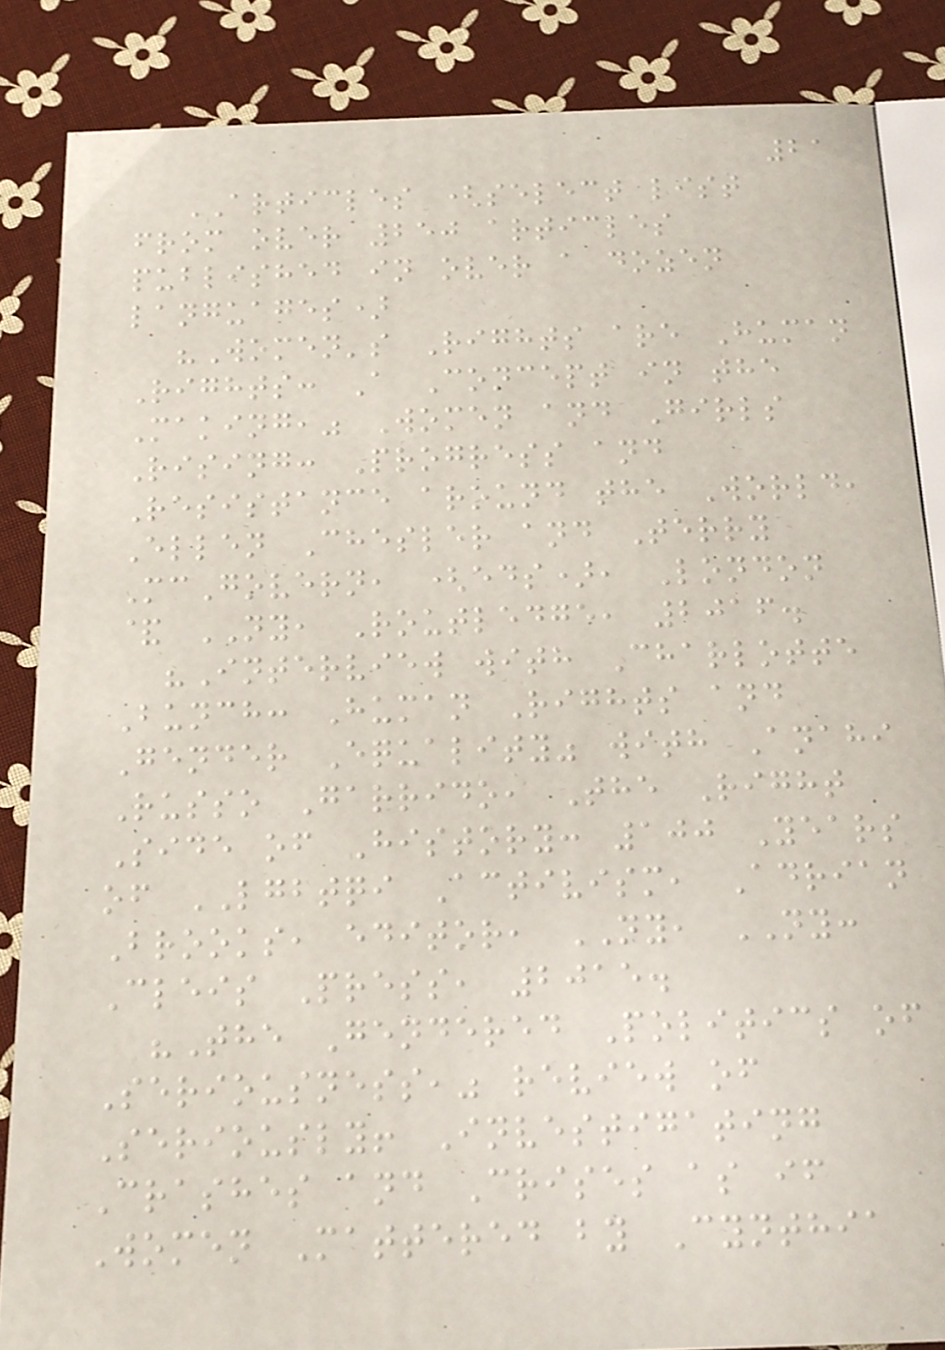21
ARTICLES (select list
from over 250 articles
published in over a dozen
languages)
"Women's Rights are Human
Rights: A Concept in the
Making," Women and Girls
Rising: Progress and
Resistance around the World,
Ellen Chesler and Terry
McGovern, (eds), London
& NY, Routledge, 2016.
"Interview with Charlotte
Bunch: Human Rights and
Gender Equality" with Anahi
Russo Garrido, The Right
Side of History: 100 Years
of LGBTQI Activism, Adrian
Brooks, editor, NY, NY:
Cleis Press, 2015.
"The Gendered Politics of
Seriousness," review of
Seriously! Investigating
Crashes and Crises as if
Women Mattered by Cynthia
